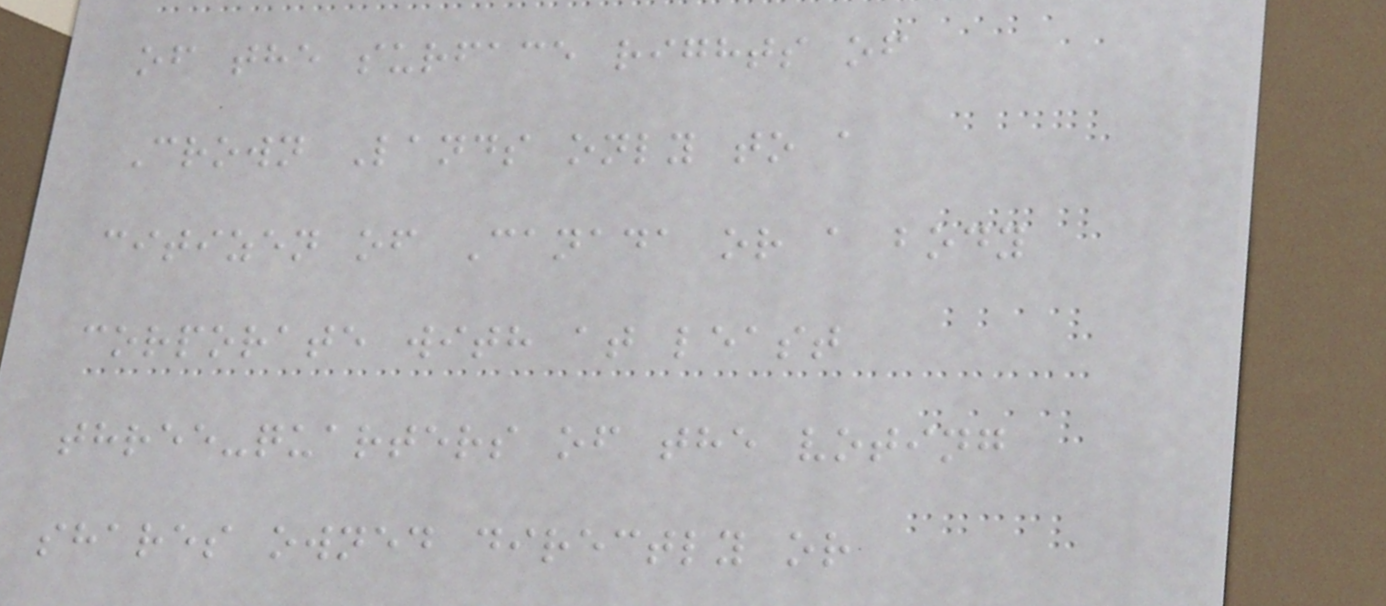of the surface rights of
Crown Lands only to a
citizen of Canada or a body
corporate with at least
three-quarters of the voting
shares owned directly or
